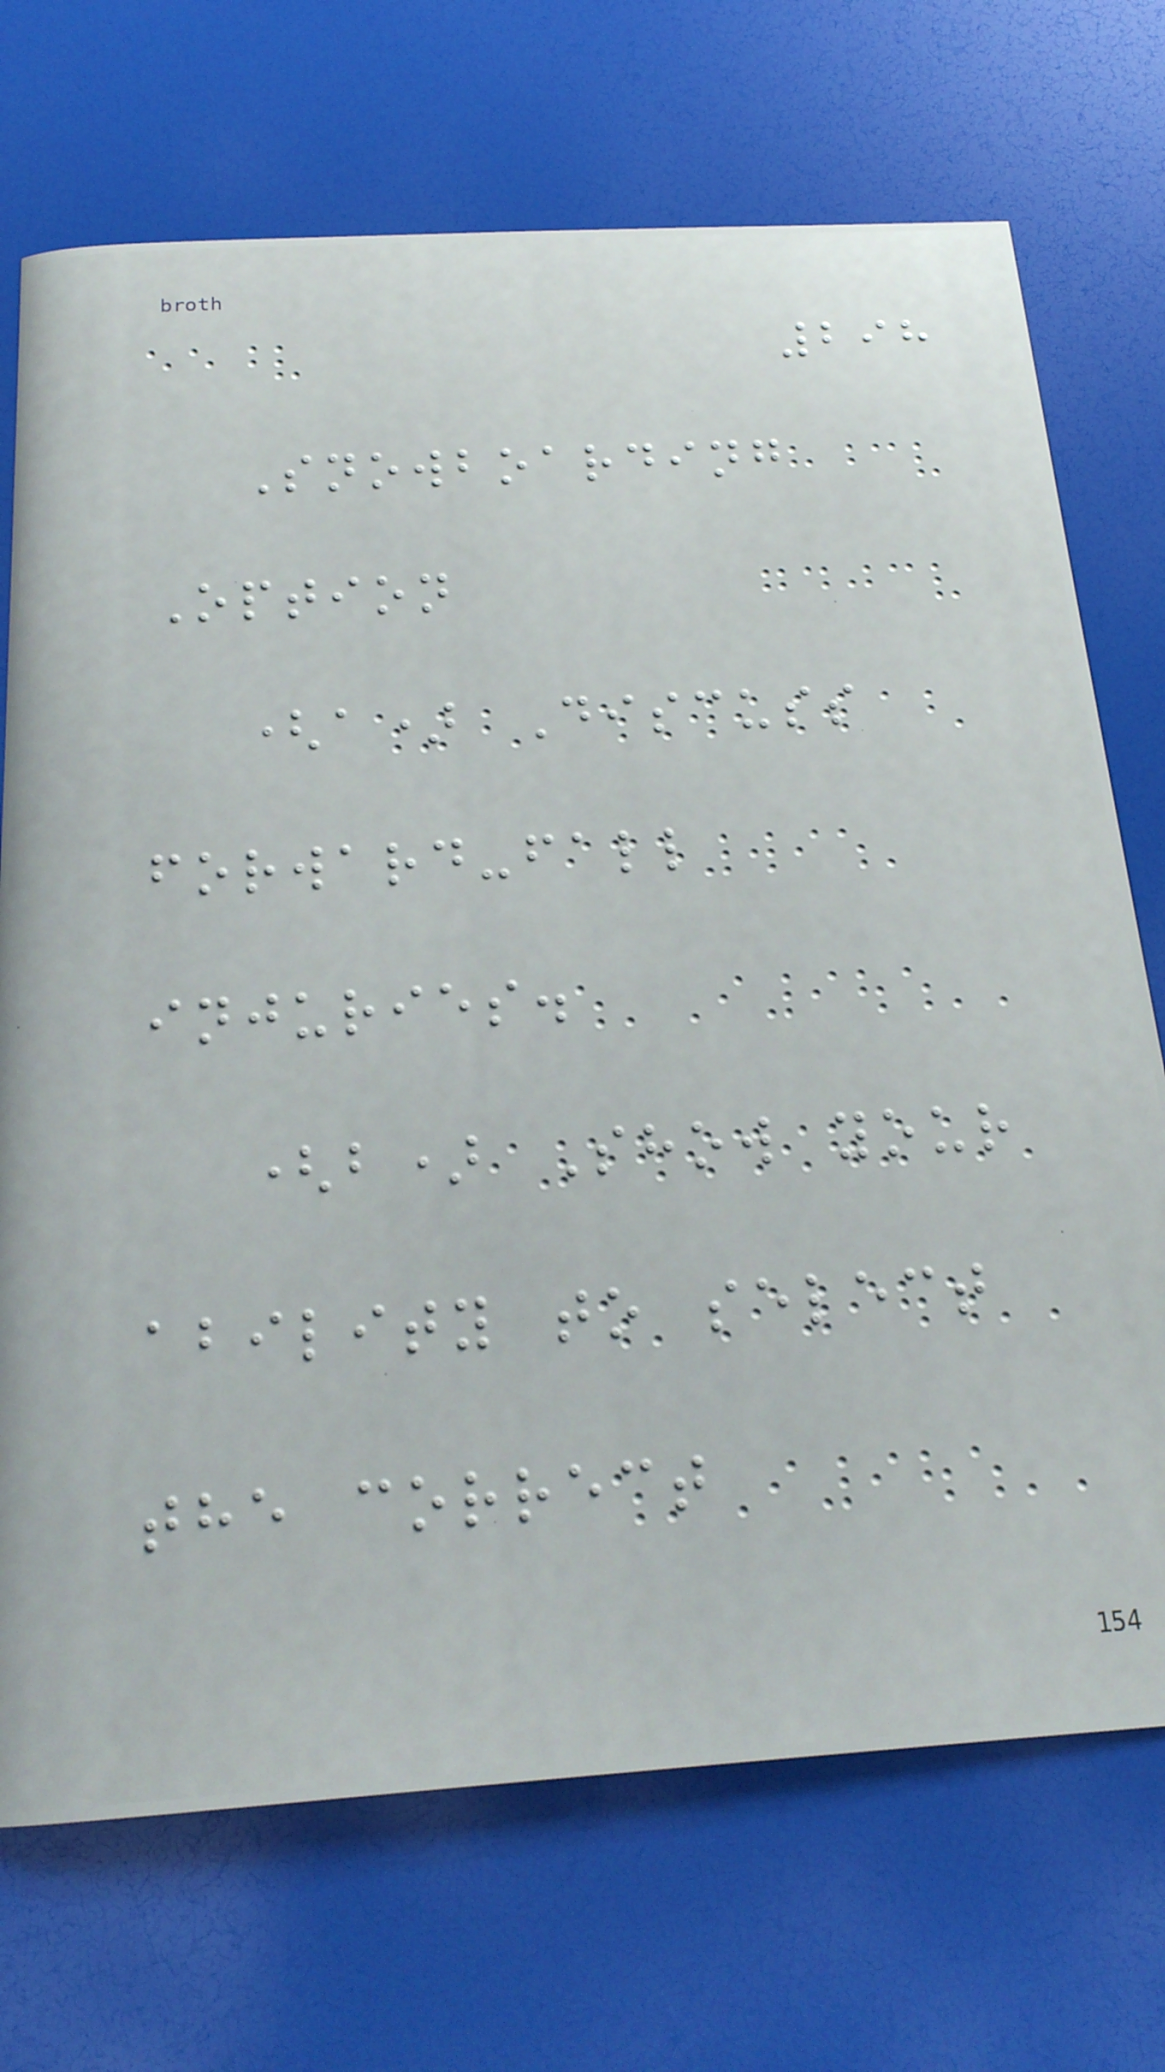298
Snowboarding
Option
(a) Discuss
forward-fall
injuries.
(b) Show your
ability to select
the correct
